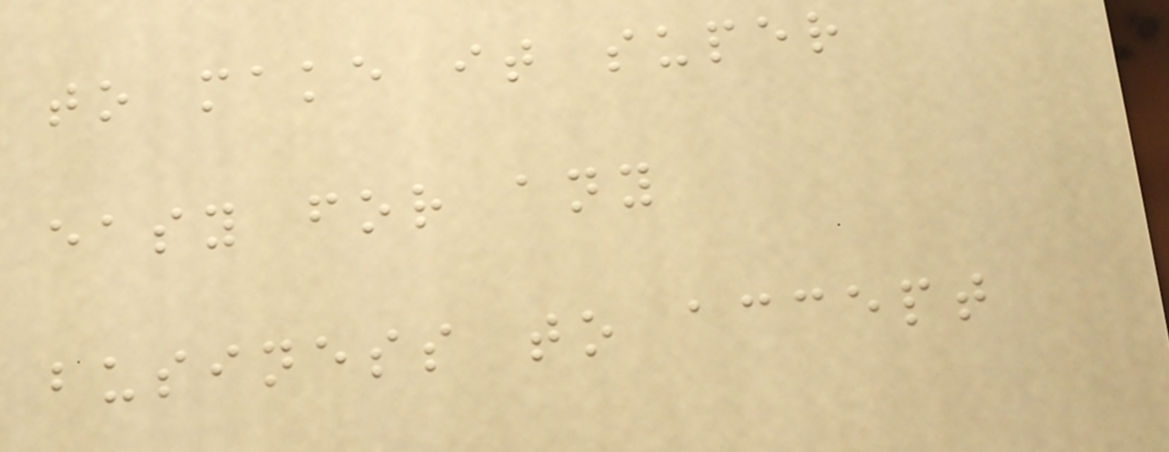to make it super
easy for any
business to accept
